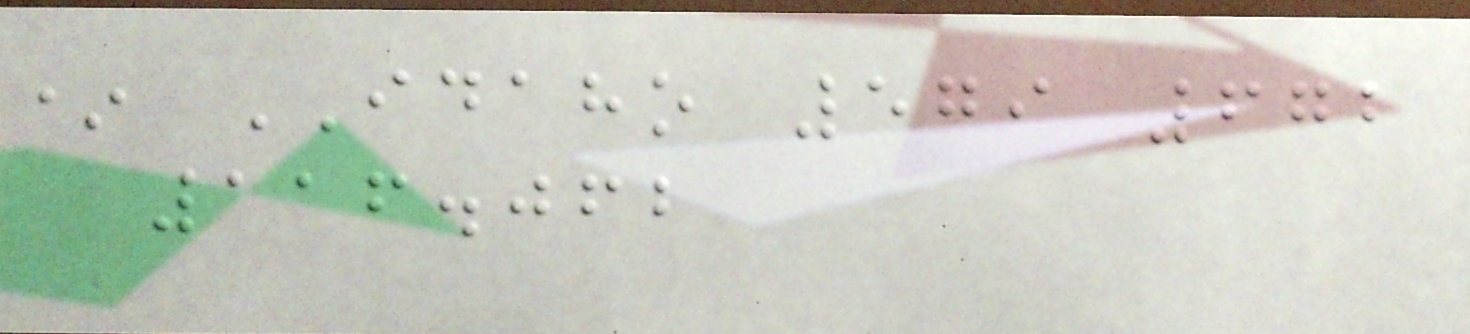* IDAHO 579 672
116.062
